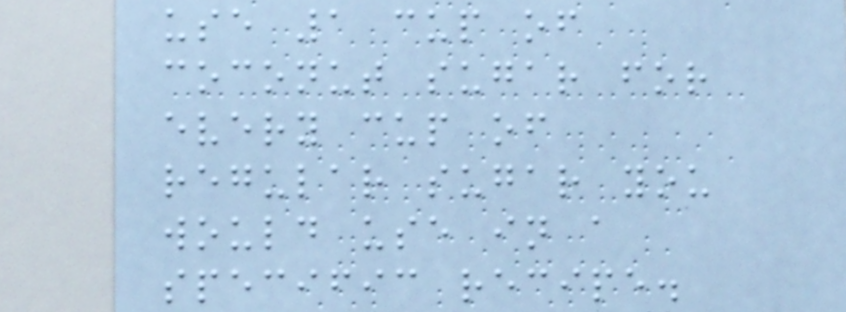use 1 cup of
coconut sugar for
every cup of
regular sugar you
would use in a
specific recipe.
